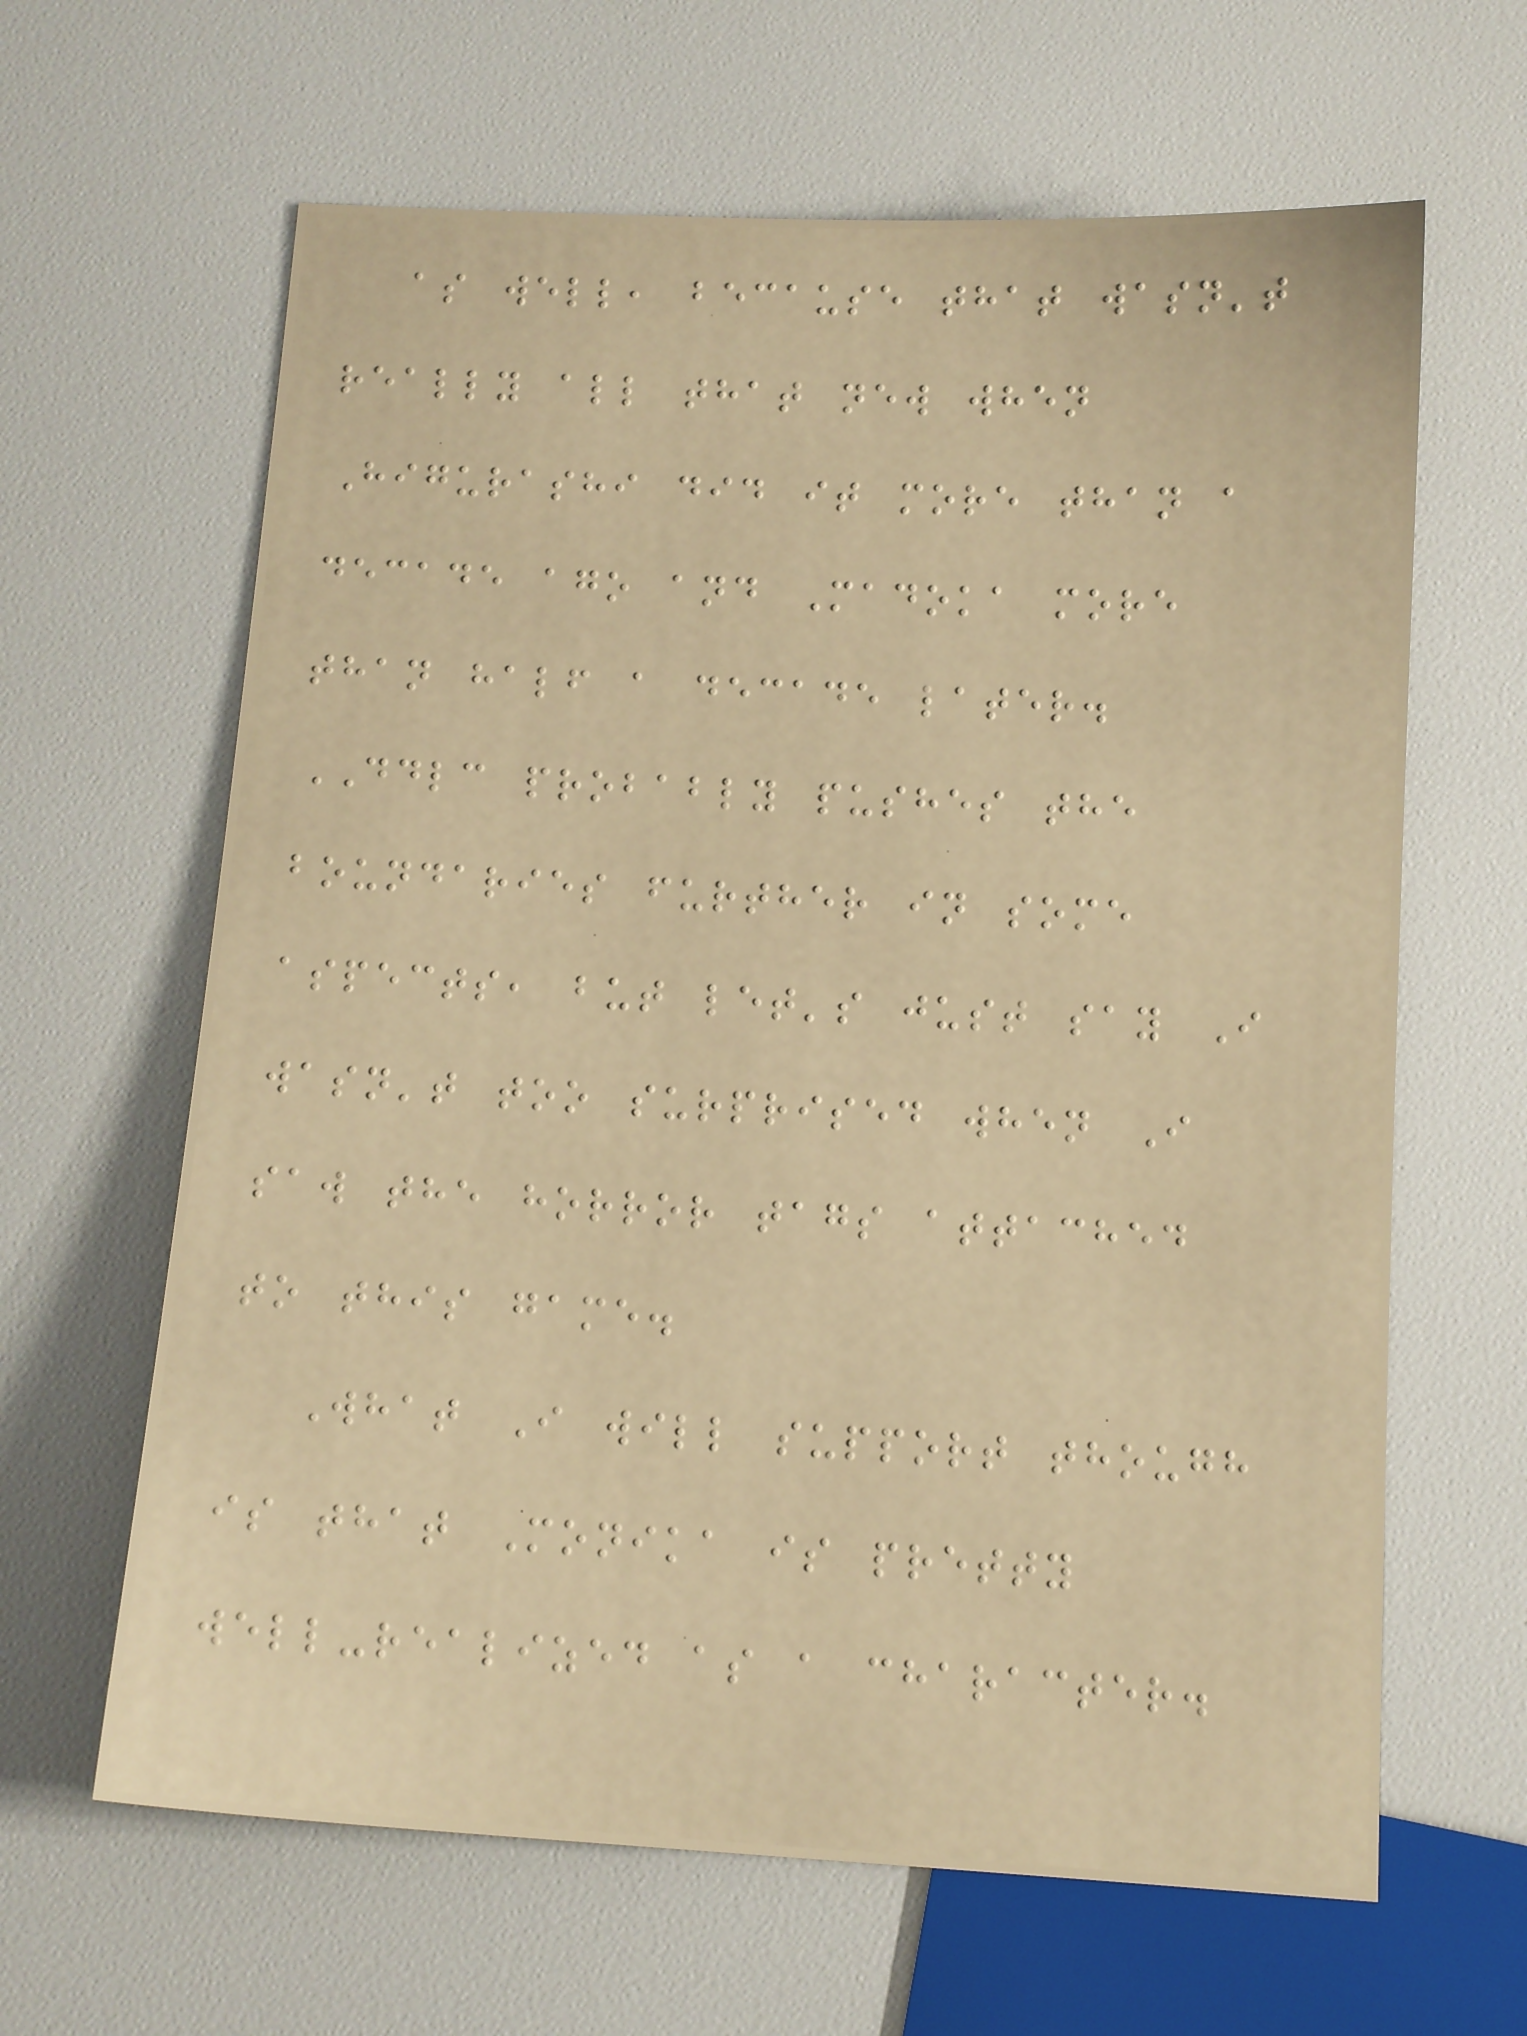as well, because that wasn't
really all that new when
Higurashi did it more than a
decade ago and Madoka more
than half a decade later.
DDLC probably pushes the
boundaries further in some
aspects, but let's just say I
wasn't too surprised when I
saw the horror tags attached
to this game.
What I will support though
is that Monika is pretty
well-realized as a character.
